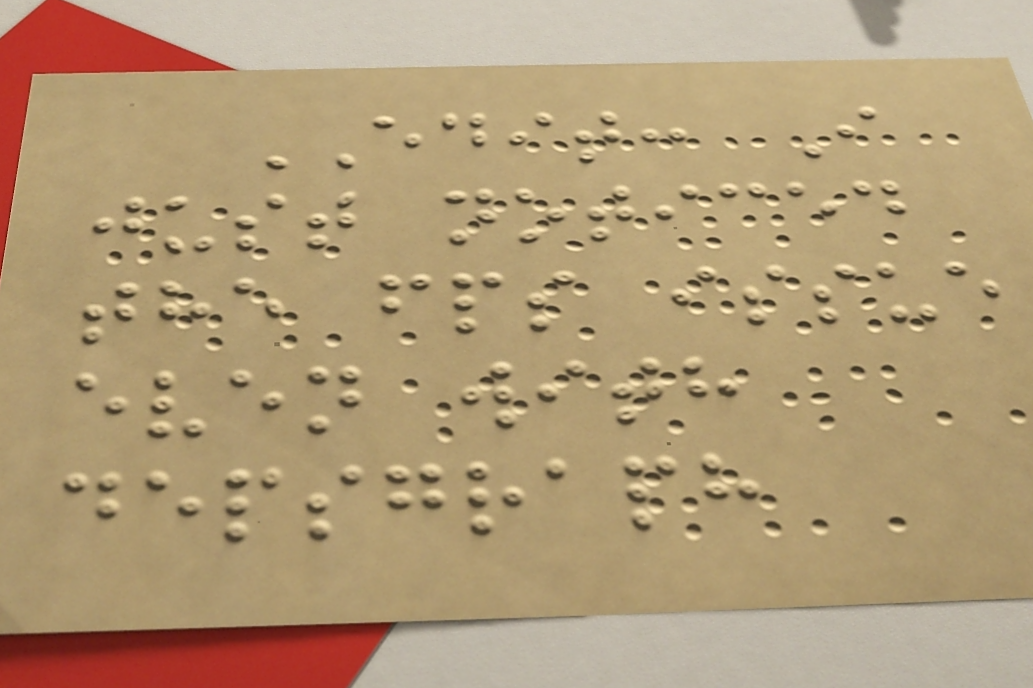EDIT: I
just noticed
the fps issue
even with
depsgraph
